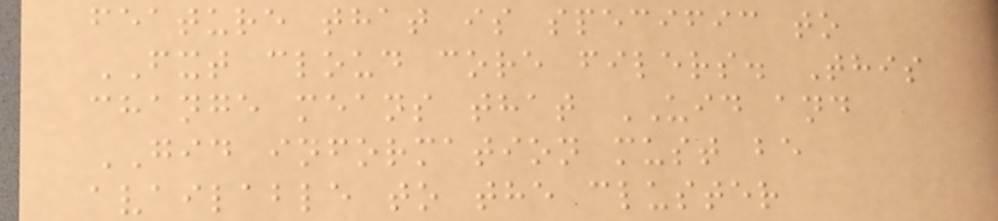feature that is specific to
FXT cloud core filers. This
change means that UID and
GID information must be
available to the cluster
